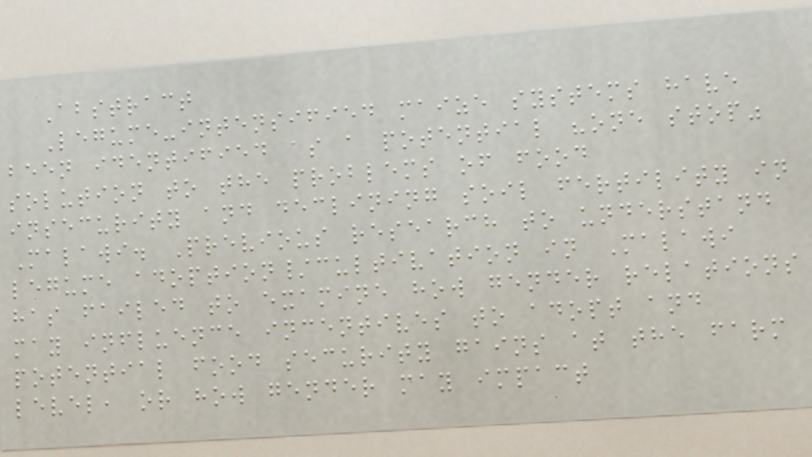Abstract
Legume-intensified maize systems have
been identified as a potential "one stop"
solution to the problems of food
insecurity and declining soil fertility in
Malawi. Previous research to understand
legume adoption/cultivation in Malawi
has failed to examine how gender relations
may influence incentives to adopt and
potential food security gains at the farm
level, or how gender may impact
